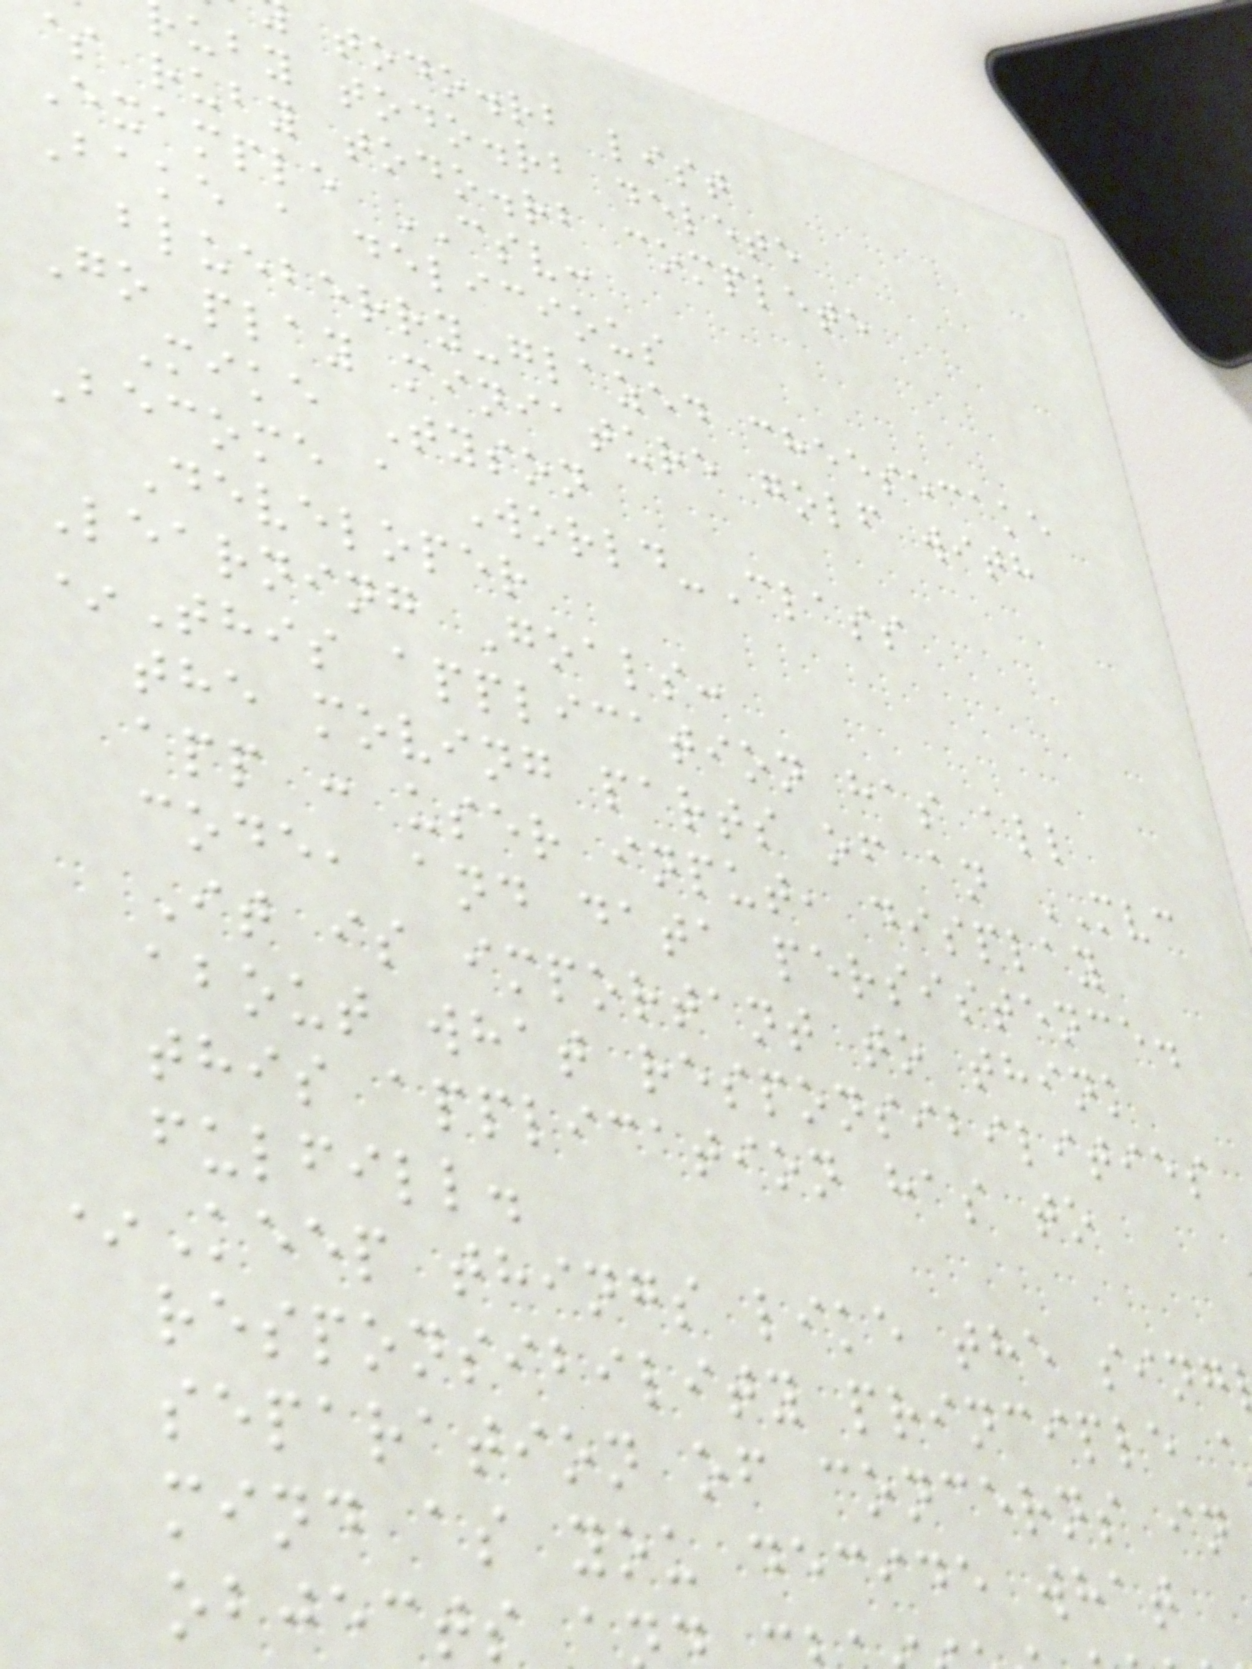todo.rb list
uby todo.rb delete
$ ruby todo.rb complete
Example CSV:
Bake a delicious
blueberry-glazed cheesecake
Go play miniature golf with
Mike Tyson
Become a World-Class
Developer
Learning Goals:
*This application has all
the moving parts of an MVC
app : user input, display
code, and data persistence.
It is important to think
about what responsibilities
this application has to
fulfill.
*Keep things like the sing
responsibility principle a
separation of concerns in
mind as you decide what
objects
